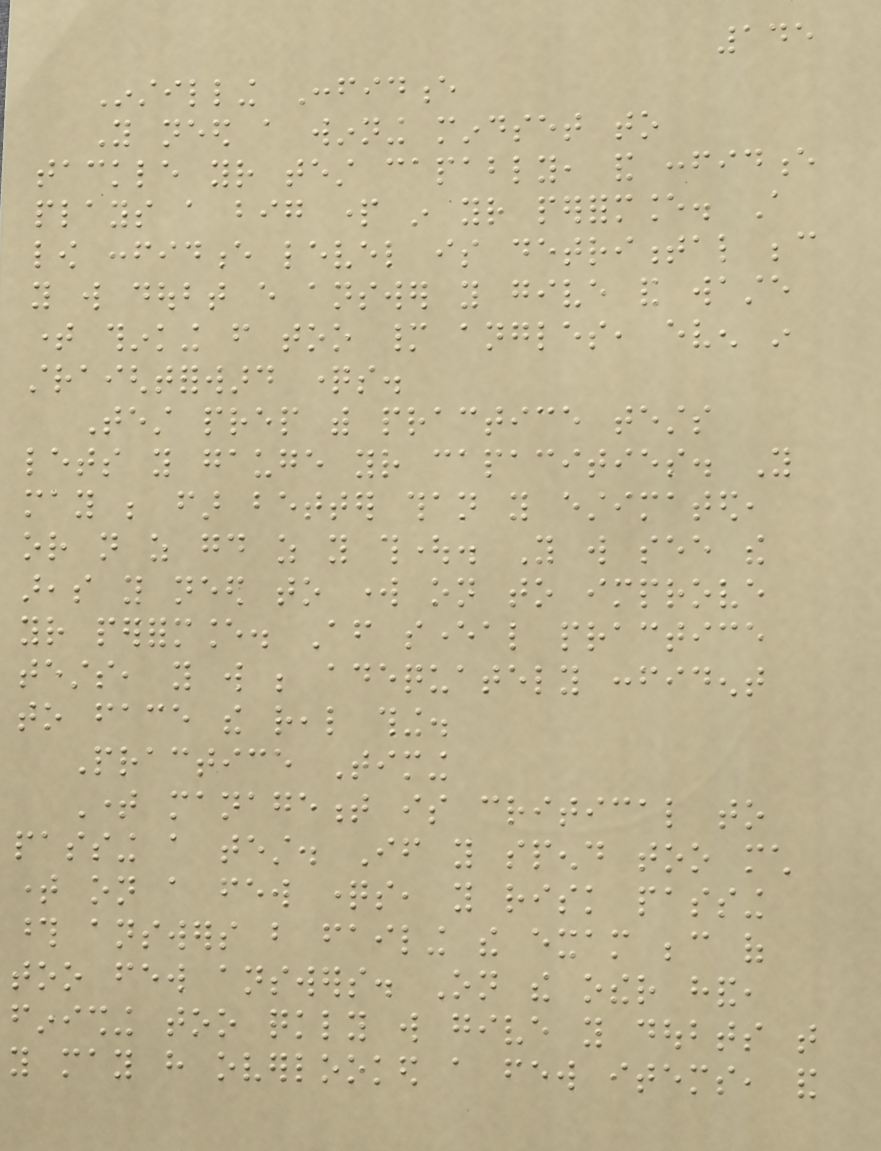145
Instilling Confidence
You need a winning mindset to
tackle your test capably, and confidence
plays a big part in your performance. A
low confidence level is detrimental because
you will doubt every answer you give and waste
time thinking from too many angles, even in
straightforward questions.
Test prep with practice tests
lets you gauge your capacities. You
may be far better than you estimated,
or not as good as you thought. You will see the
areas you need to work on to improve
your performance. After several practice
tests, you will be adequately confident
to face the real thing.
Practice Timing
Time management is critical to
passing a test. If you spend too much
time on a few questions, you risk passing
those answers but failing the exam because of
too few answers. On the other hand,
finishing too quickly will give you doubts that
you may have overlooked a few items, and
